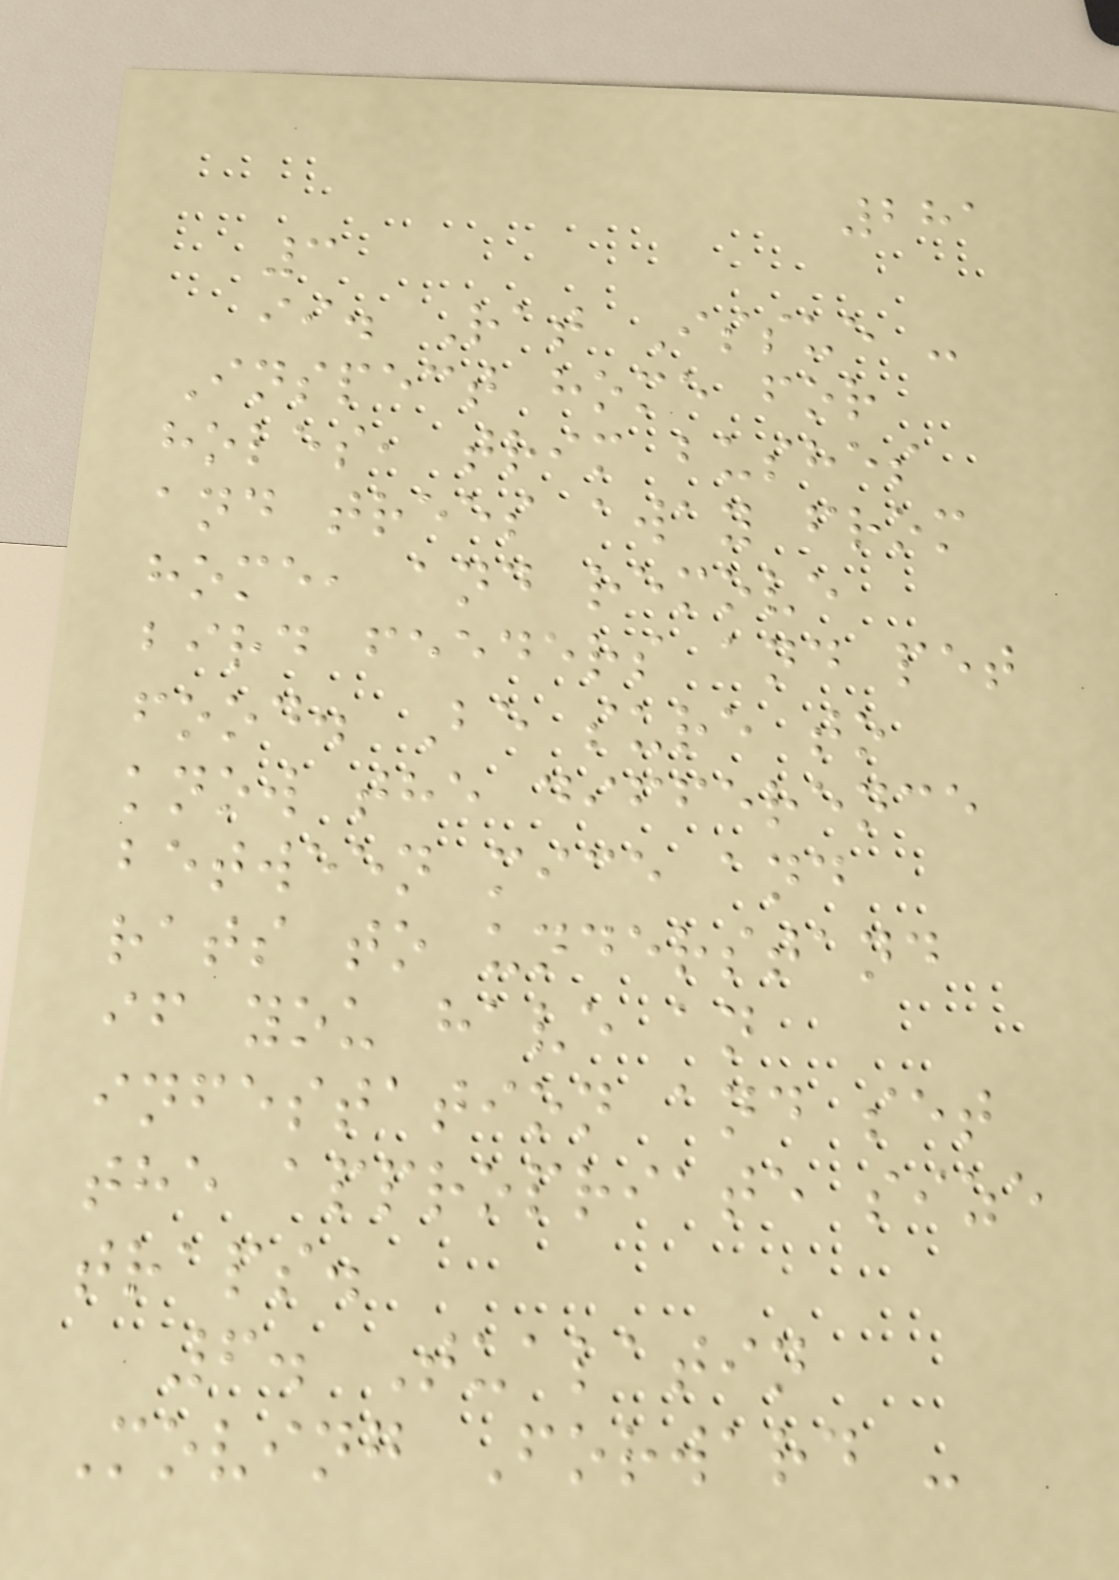281
3
ii. Rat Issue -
Inspect home for
holes, trim bushes
and trees away from
home, and remove
bird feeders and pet
food. Be sure to
know the difference
between mice and
rats to understand
if you have an
infestation and set
the appropriate size
traps.
6. Tualatin
Moving Forward -
